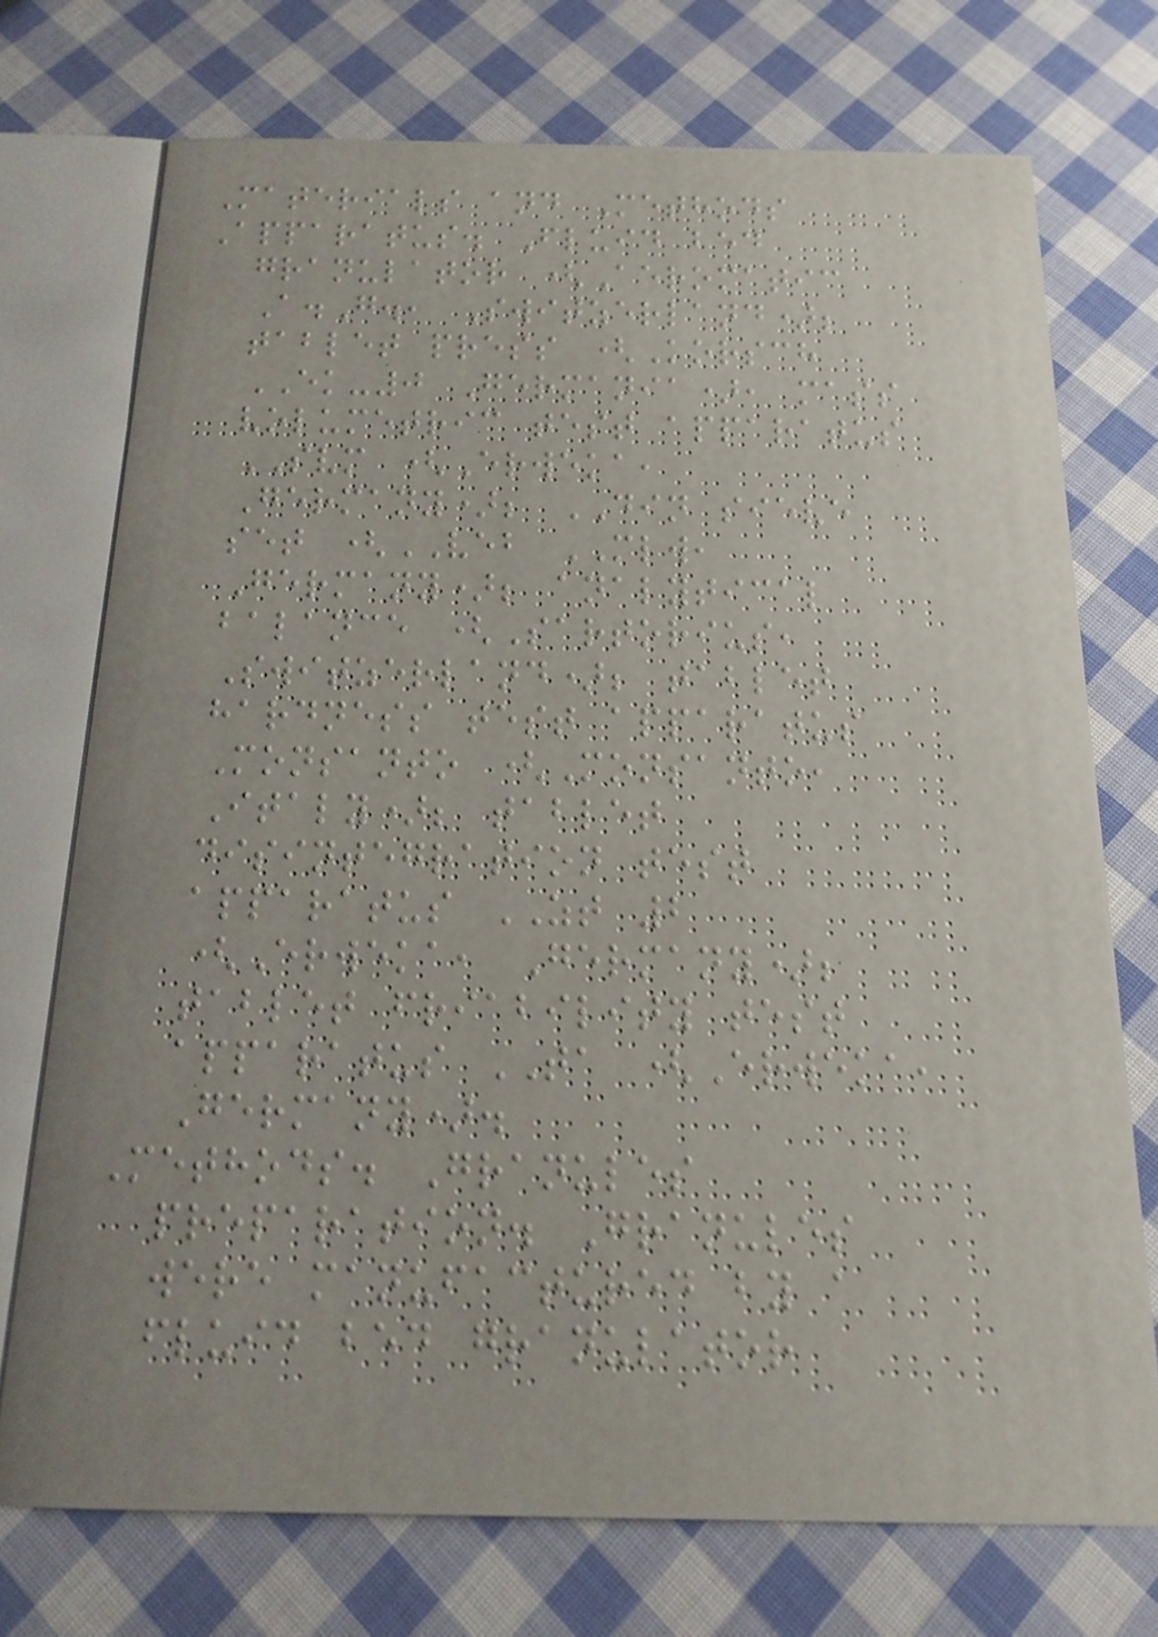Materials and Methods
Apparatus. Fluid bed
granulator (Aeromatic
A.G., Switzerland);
tablet press (Korsch
EK-0 Germania), mass
volumetric test apparatus
SVM (Erweka,
Germany); DIN sieve
set (VEB MLW,
Germany); analytical
balance (Sartorius,
Switzerland); tablet
hardness test apparatus
Monsanto (Monsanto,
Italy); tablet
disintegration test
apparatus ZT 2
(Erweka, Germany);
tablet friability test
apparatus TA (Erweka,
Germany).
Methods. Granules
preparation. Granules
were manufactured by a
fluid bed granulator
